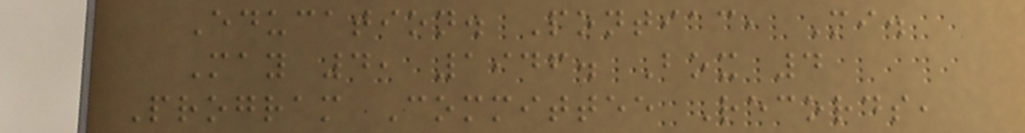Education. Pontiac, Mi.
May 4, 1946. Box 4
Program Committee Records,
